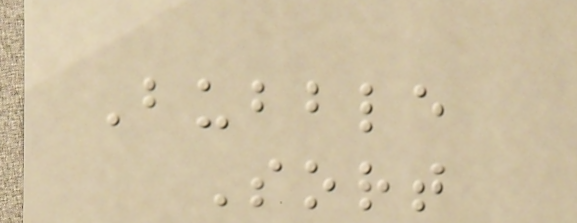Bubble
Sort
